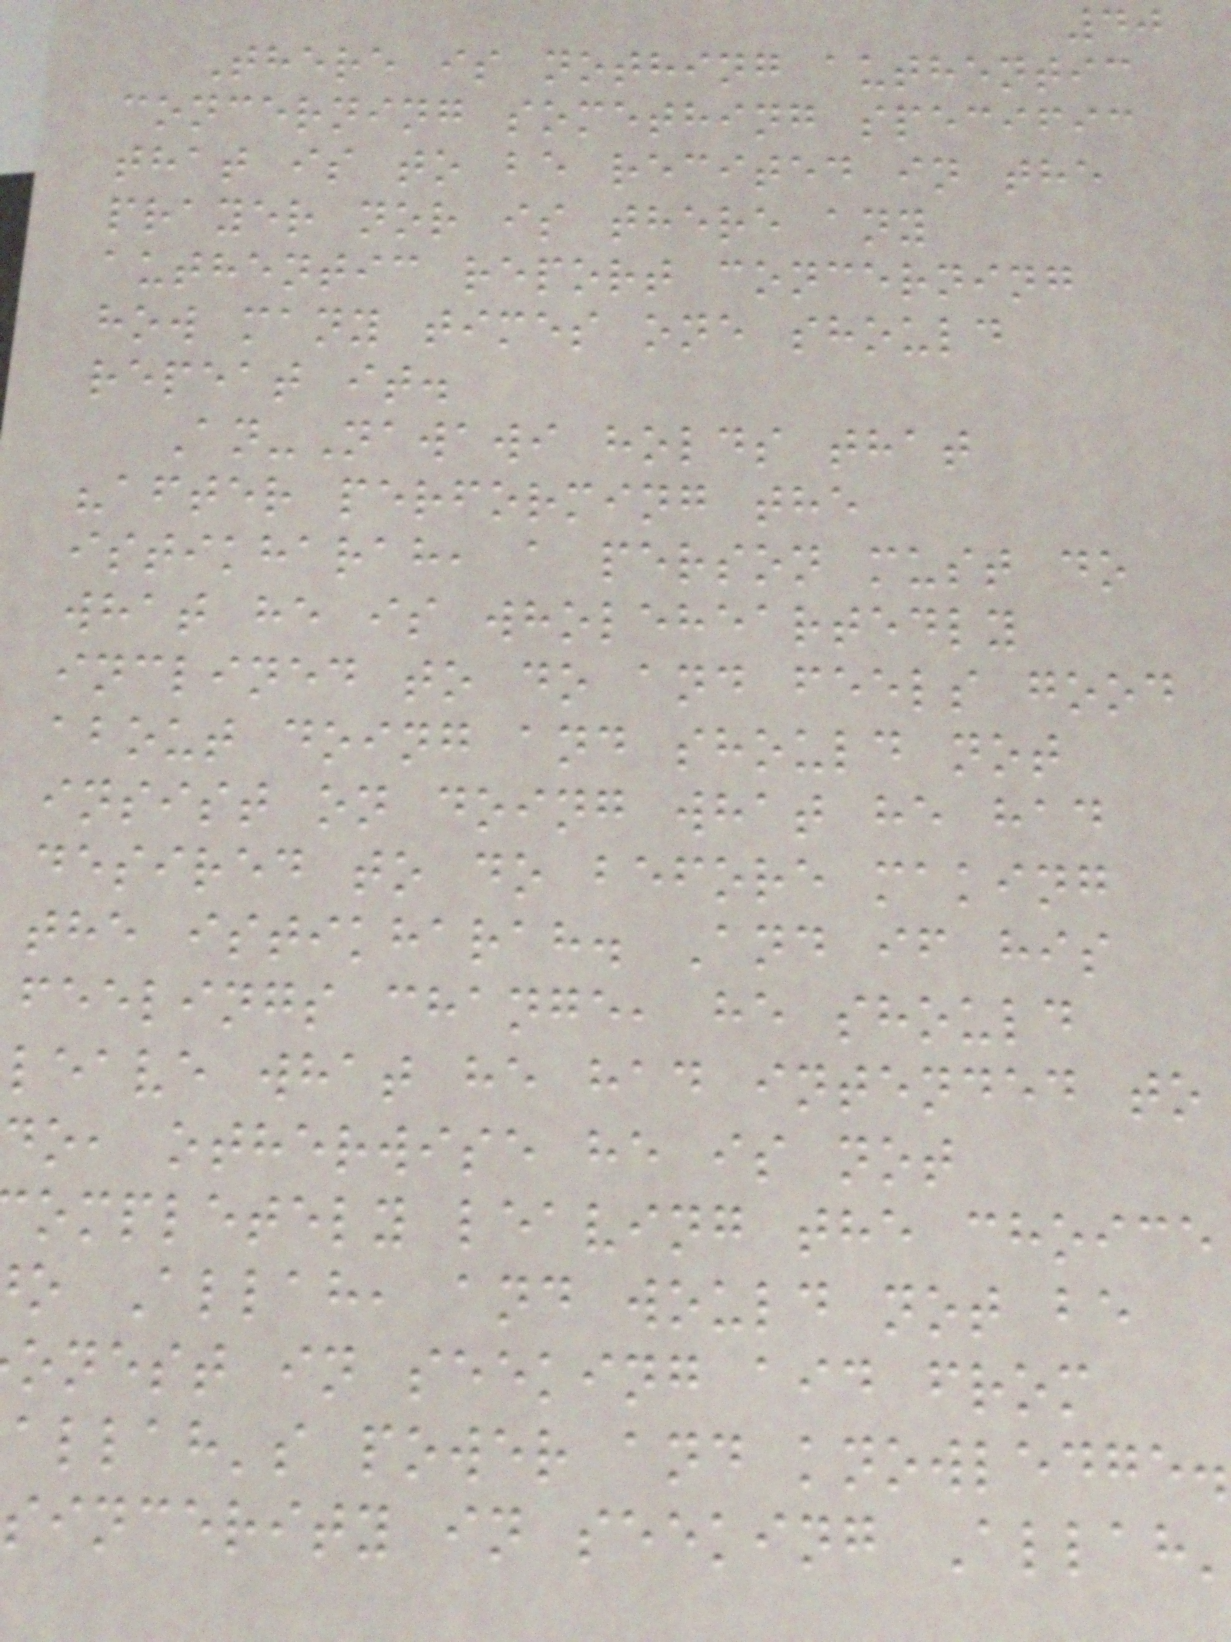40
There is nothing authentic
concerning something specific
that is to be recited in the
prayer nor is there any
authentic report concerning
how many times one should
repeat it.
An-Nawawi holds that
"after performing the
istikharah, a person must do
what he is wholeheartedly
inclined to do and feels good
about doing and should not
insist on doing what he had
desired to do before making
the istikharah. And if his
feelings change, he should
leave what he had intended to
do, otherwise he is not
ompletely leaving the choice
o Allah, and would not be
onest in seeking aid from
allah's power and knowledge.
sincerity in seeking Allah
